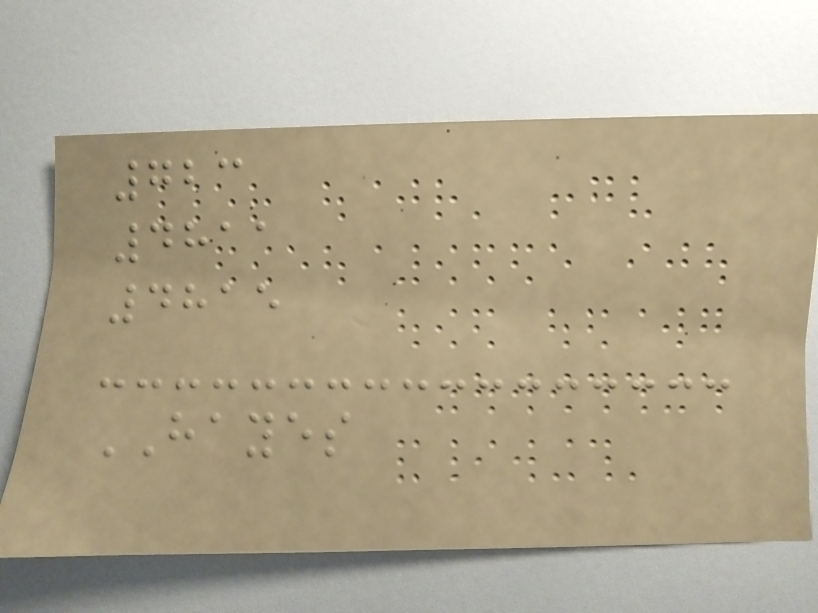723
4811
4815
HAYES
